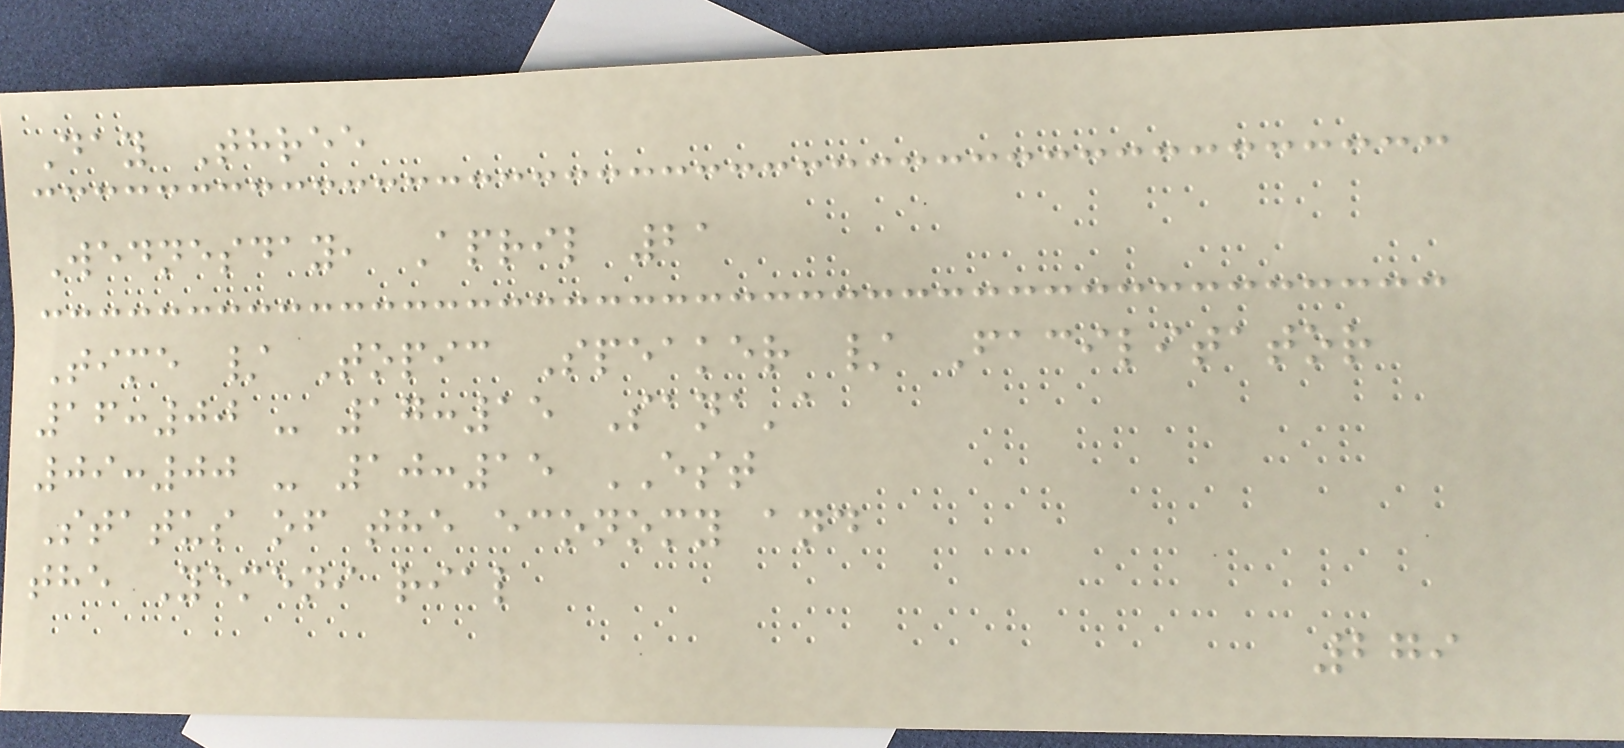Day Three
Wednesday, April 21
Time / Topic Speaker / Facilitator
16:00 - 17:15 Sana'a
09:00 - 10:15 EST
Status of the economy and
the Yemeni rial
279
